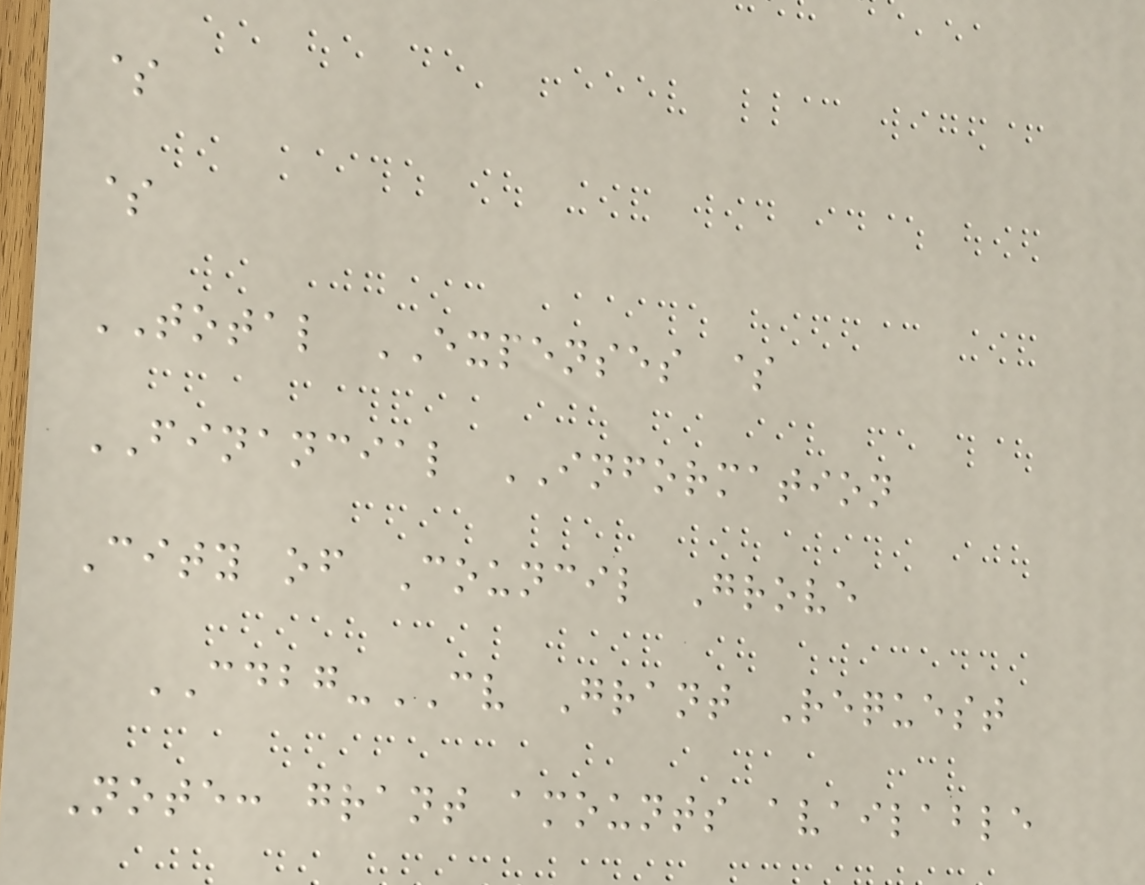$
$
TOTAL EXPENSES $
FINANCIAL INFORMATION
City of Council Grove
CDBG-CV Grant Request
Note: grant amounts available
